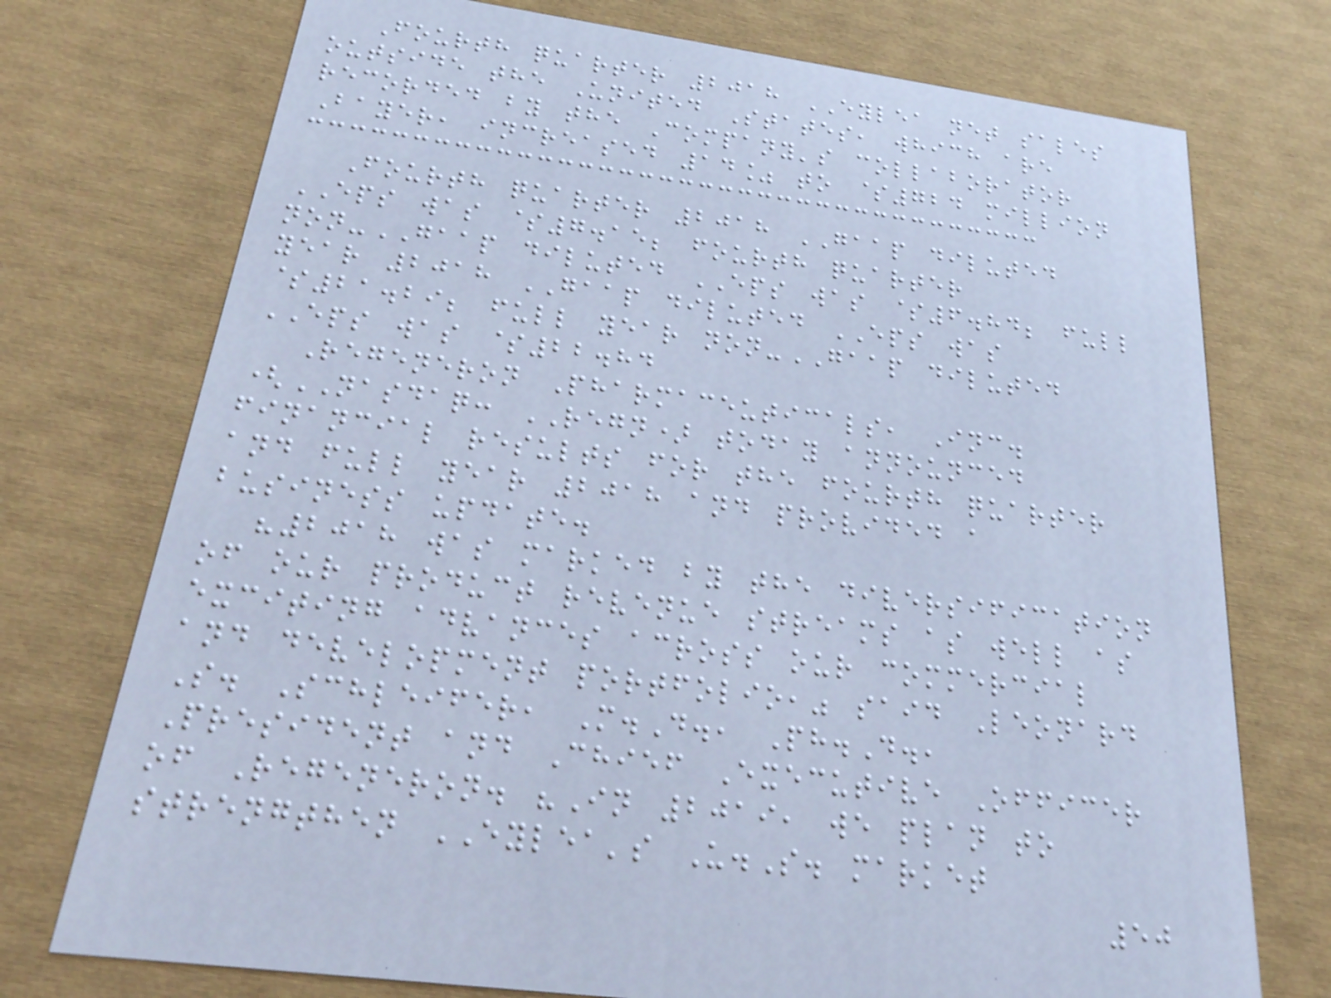Fourth quarter 2018 EYLEA net sales
outside the United States, which are
recorded by the Company's collaborator
Bayer, increased 14% to $724 million
Fourth quarter 2018 GAAP diluted
EPS was $7.15; fourth quarter
non-GAAP diluted EPS was $6.84; full
year 2018 GAAP diluted EPS was
$21.29; full year non-GAAP diluted
EPS was $22.84
Regeneron Pharmaceuticals, Inc.
(NASDAQ: REGN) today announced
financial results for the fourth quarter
and full year 2018 and provided a
business update.
"2018 was marked by the diversification
of our product revenue streams as well as
exciting advances across our commercial
and development portfolio," said Leonard
S. Schleifer, M.D., Ph.D.,
President and Chief Executive Officer
of Regeneron. "In 2019, we plan to
strengthen EYLEA's U.S. market
50
